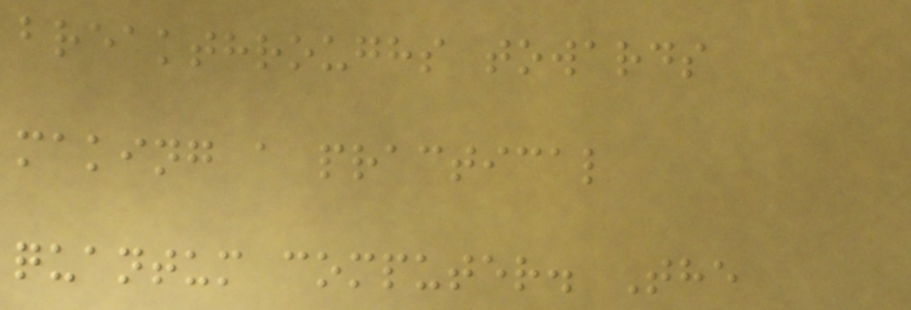breakthroughs towards
making a practical
quantum computer. The
